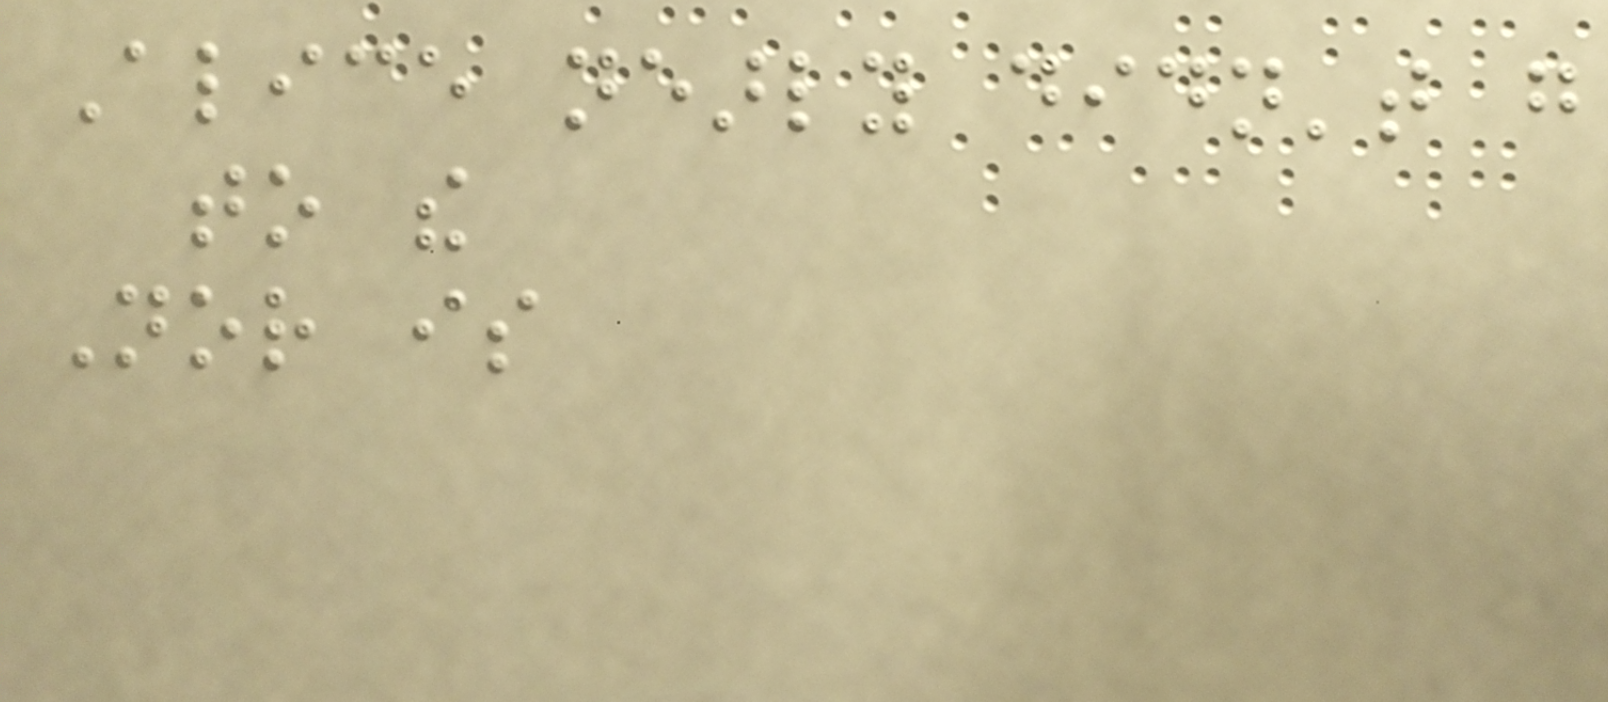Alice nearly didn't go
to the
Nor is
